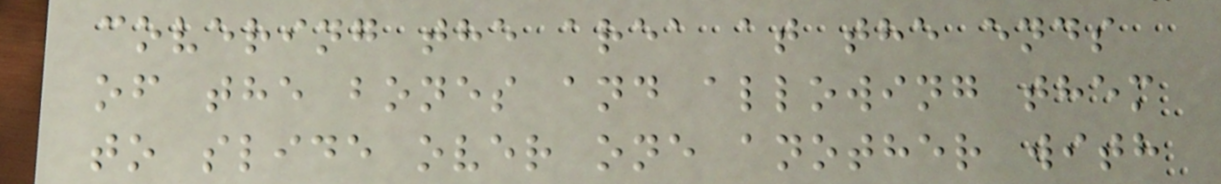covering the area at the ends
of the bones and allowing them
to slide over one another with
